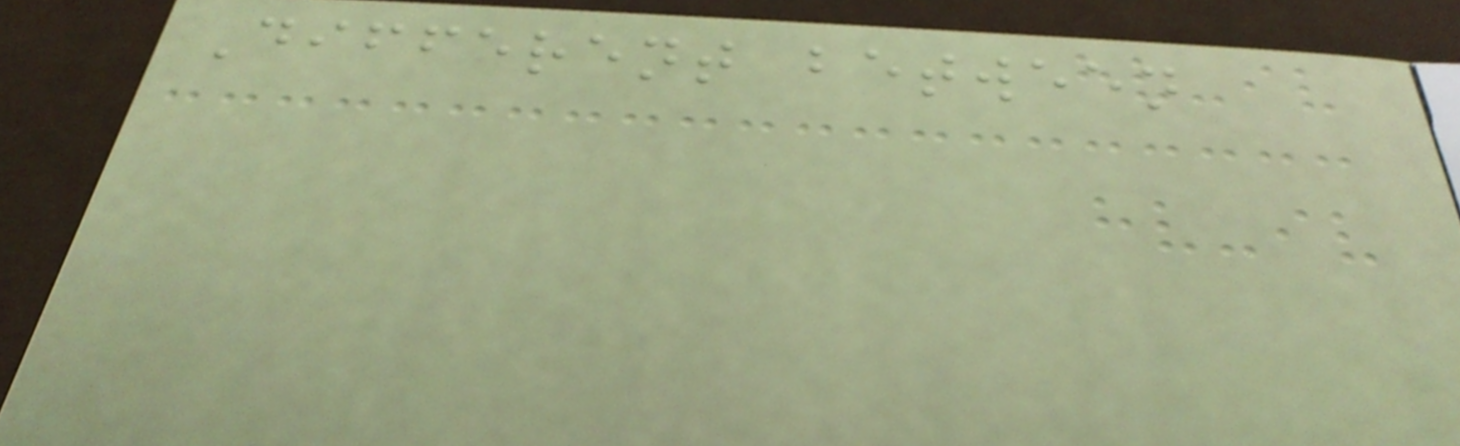Different between
